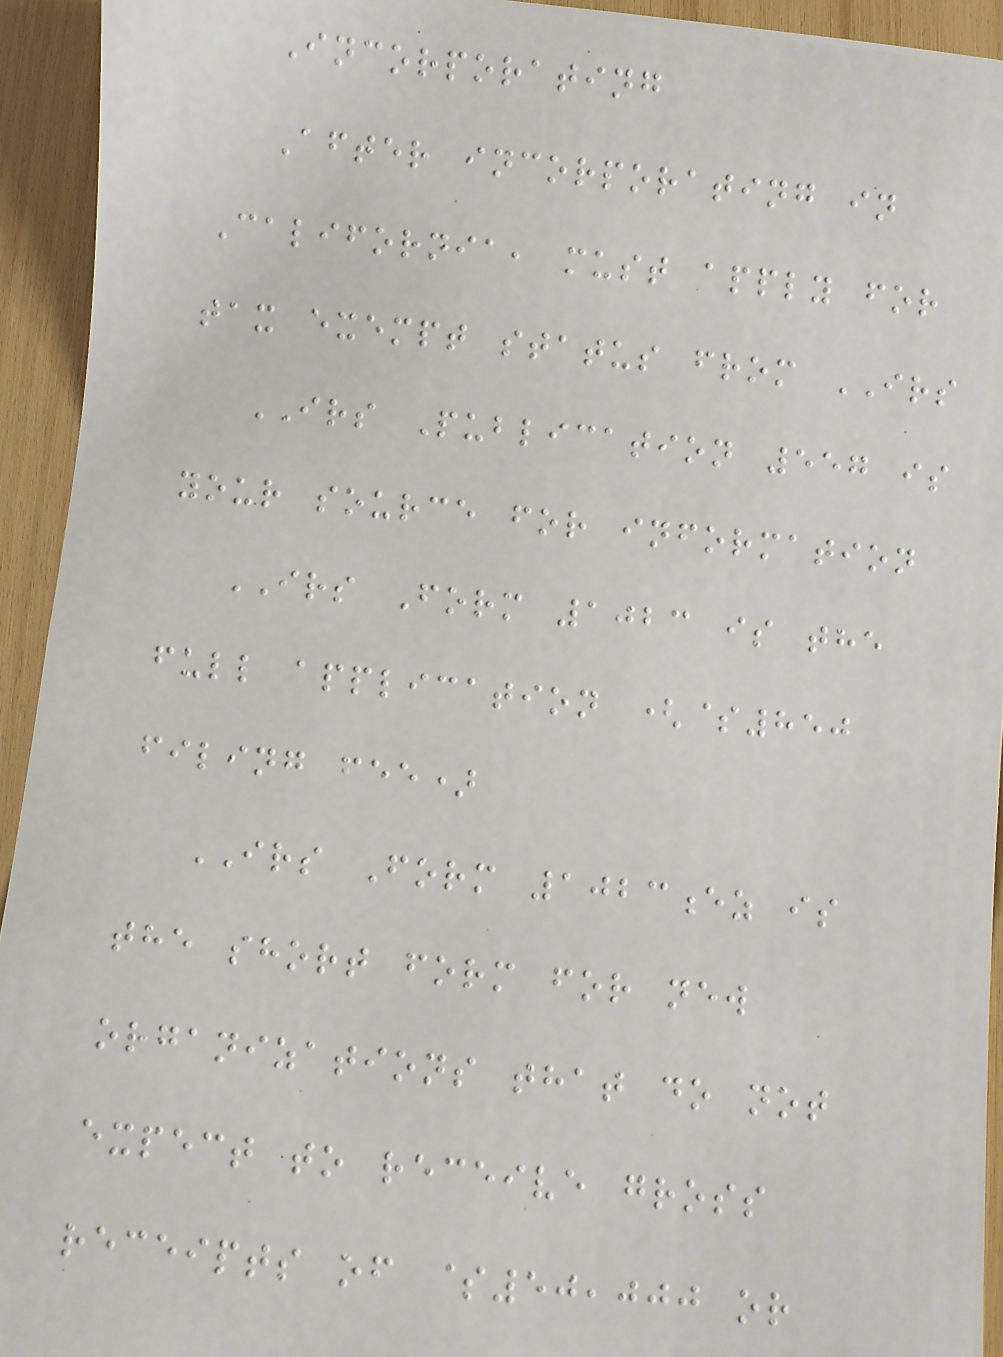Incorporating
After incorporating in
California, must apply for
tax exempt status from IRS
IRS Publication 557 is
your source for information
IRS Form 1023 is the
full application ($850
filing fee)
IRS Form 1023ez is
the short form for new
organizations that do not
expect to receive gross
receipts of $50,000 or
